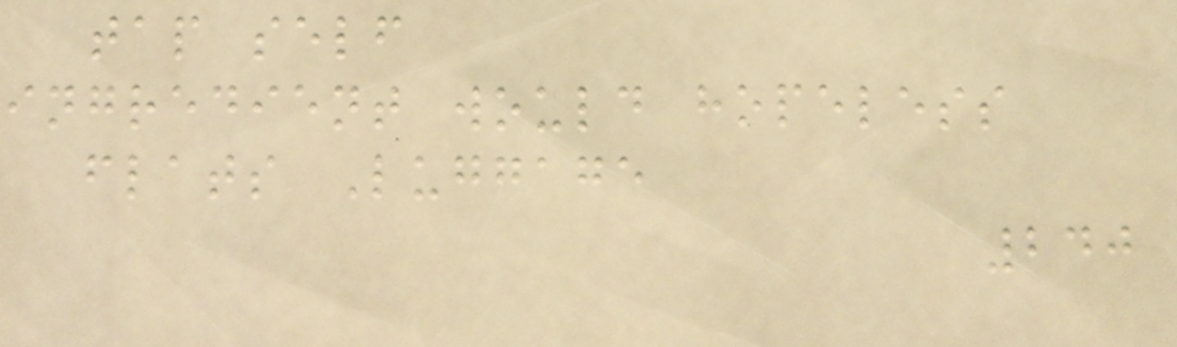tap self
ingredient would hopeless
flats Luggage
240
